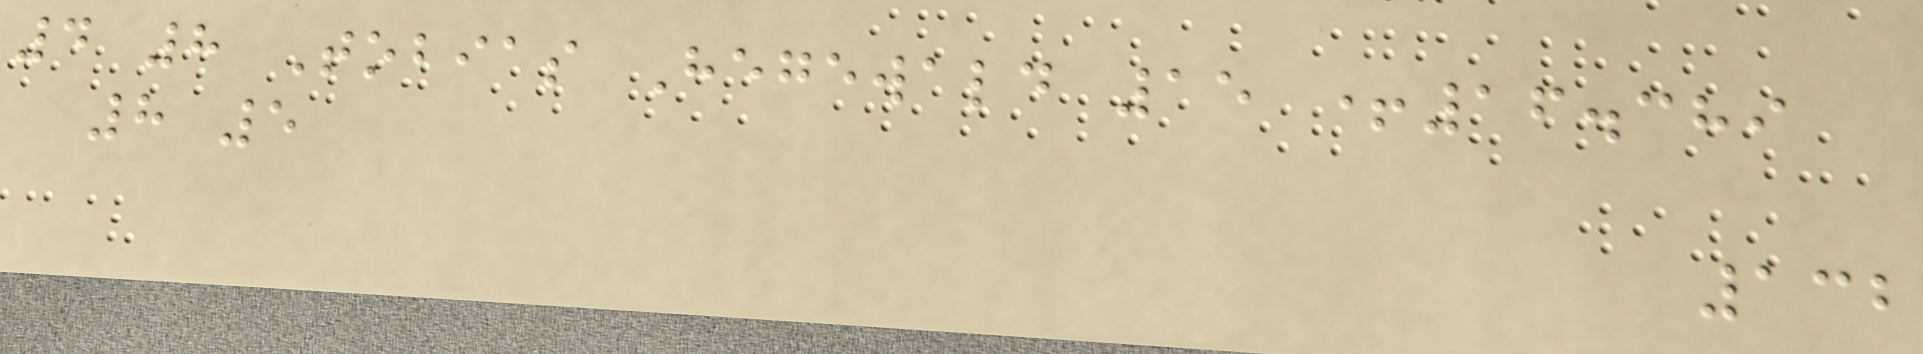4 8 Tobias Hegewald 15 +16.389
8 5
132
